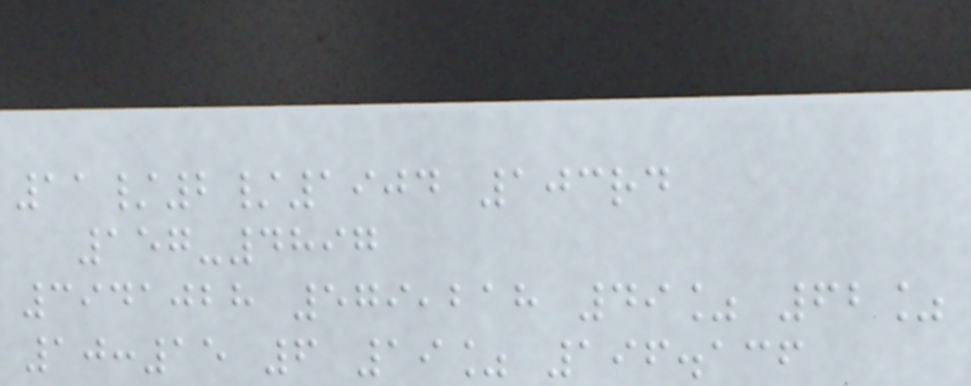11/2/1904 103rd
157-4897
3941028 579,218 49% 62%
10:15 6 19% 196.136
